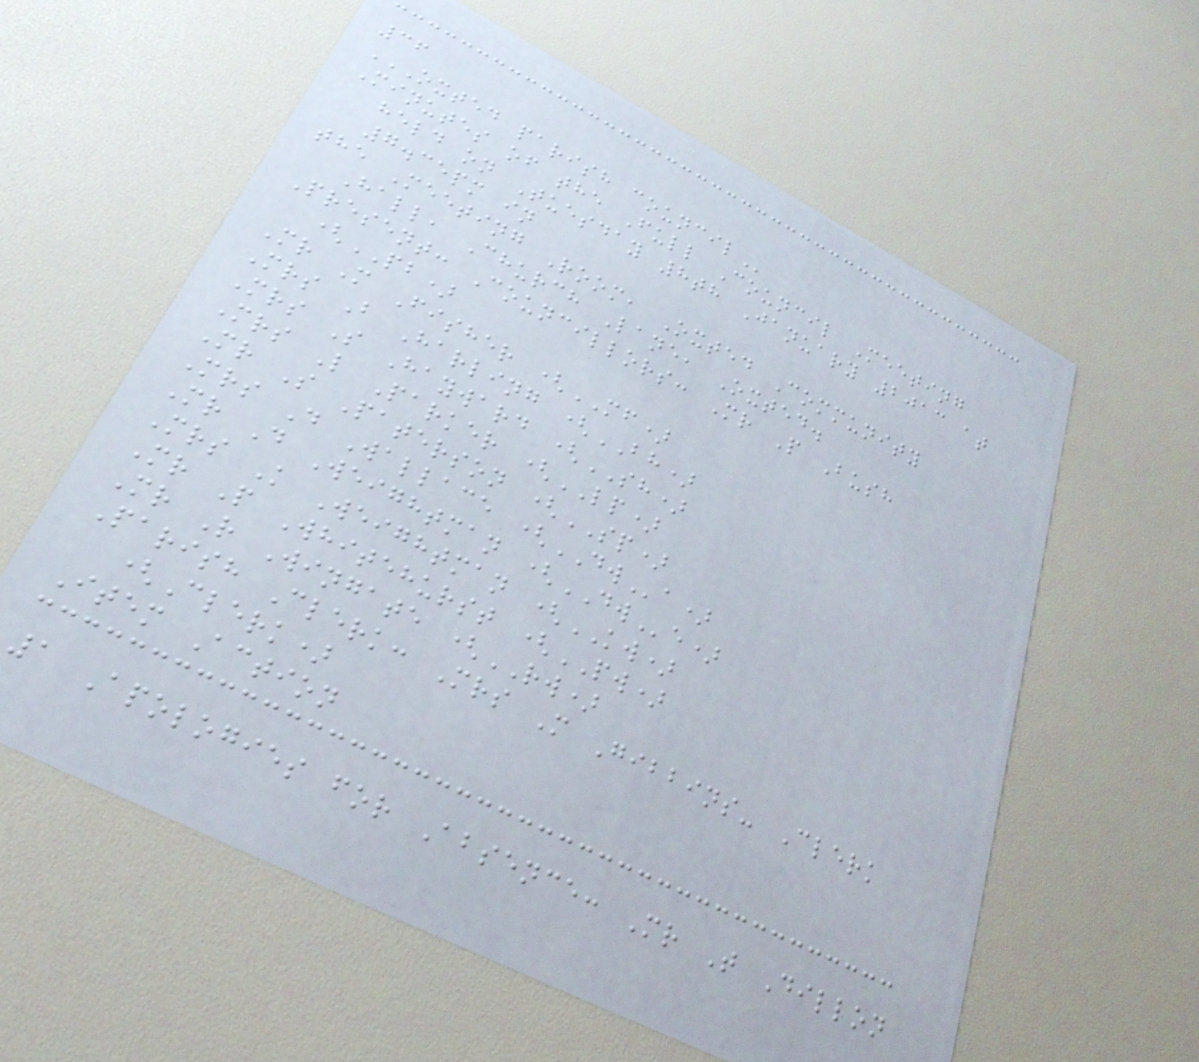36
OXTED PARISH COUNCIL
Minutes of the Full Council Meeting
held on Tuesday 8th January 2013 at
7.35pm in
the Meeting Room, Oxted Community
Hall, Church Lane, Oxted.
Present: Councillors: Mr P Bush
(PB)
Mr M Fisher (MF)
Mrs B Harling (BH)
Mrs S Hayward (SH)
Mrs L Parker (LP)
Mr S Paterson (SP)
Mrs D Wallace (DWa)
Mr D Weightman (DWe)
Mrs K Weightman (KW)
Mr P Whitehurst (PW)
Mr R Wingate (RW)
Parish Clerk: Mrs M Gibbins- Clerk
(Clerk)
Item Action
1 Apologies for Absence: Mr T Dillon
